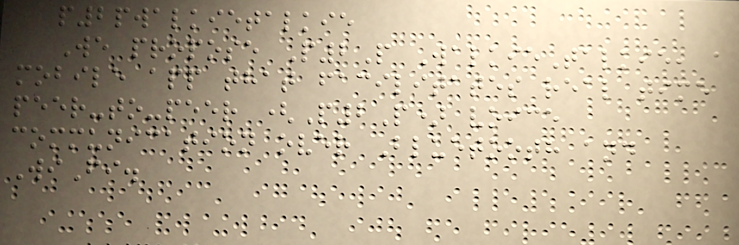p2pwalkietalkie
We propose P2P WalkieTalkie, a
mobile app that facilitates real time
peer-to-peer (P2P) voice
communication over Bluetooth and
WiFi.
